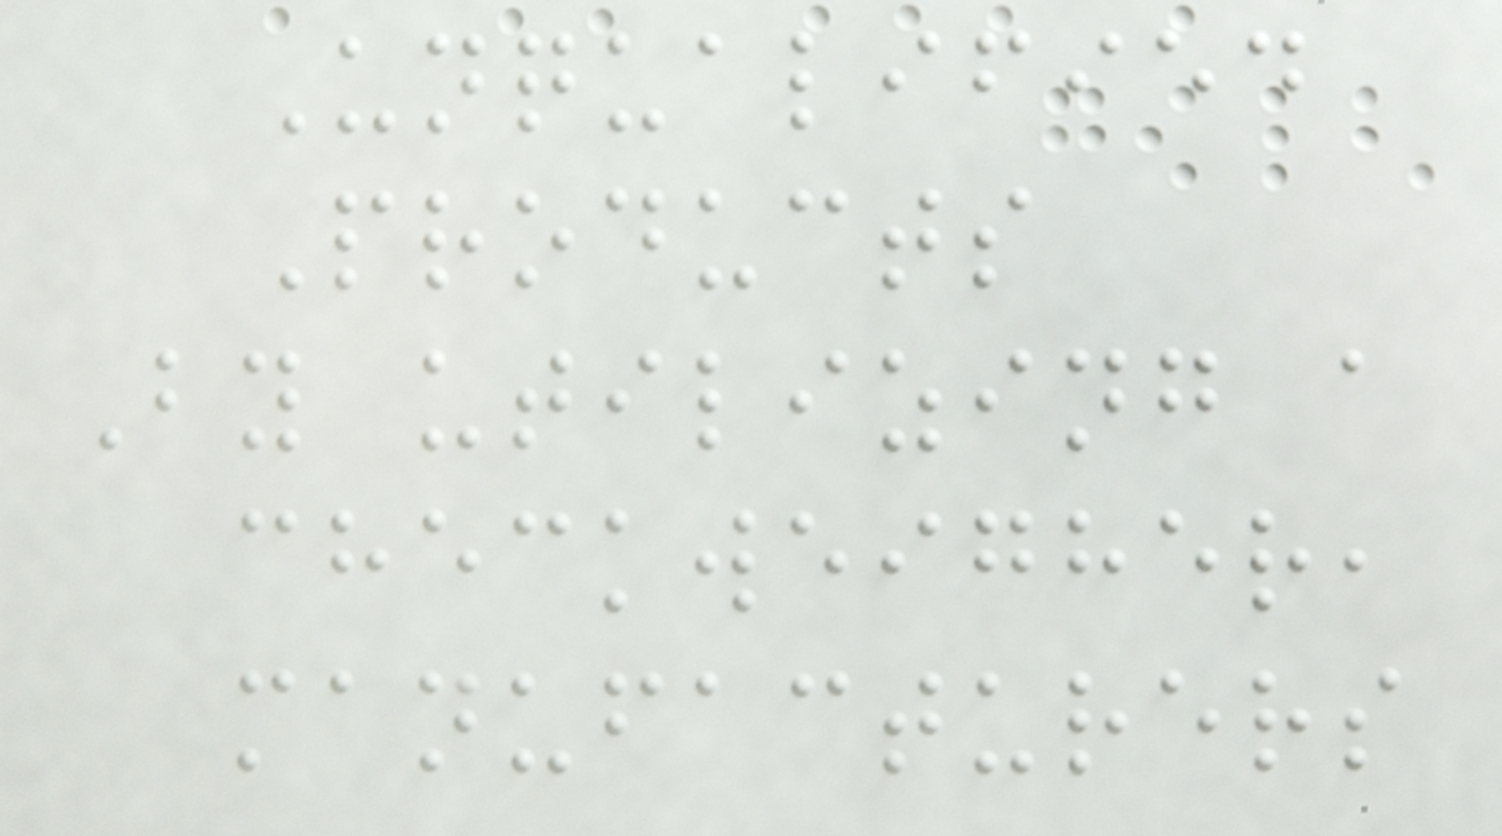Unqualified
Products
By utilizing a
checkweigher,
manufacturers
